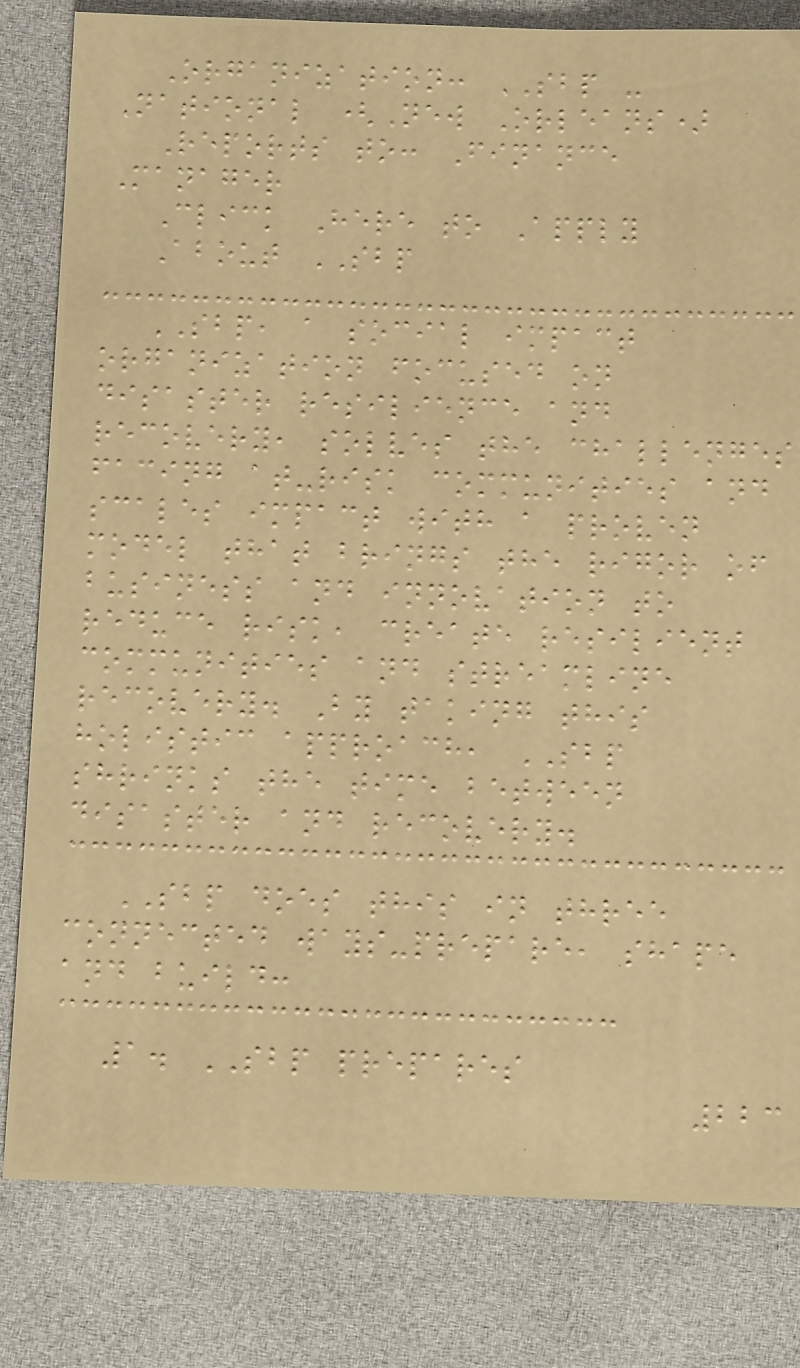Organization: SBP -
National (New Orleans)
Reports to: Finance
Manager
Click Here to Apply
About SBP
SBP, a social impact
organization focused on
disaster resilience and
recovery, solves the challenges
facing at-risk communities and
scales impact with a proven
model that brings the rigor of
business and innovation to
reduce risk, create resilient
communities and streamline
recovery. By taking this
holistic approach, SBP
shrinks the time between
disaster and recovery.
SBP does this in three
connected ways-prepare, shape
and build:
1. SBP prepares
223
